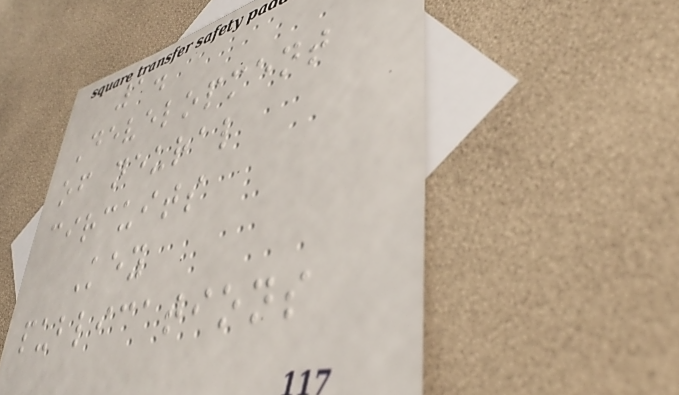1.
Development
of neural
circuits
Key
publications
